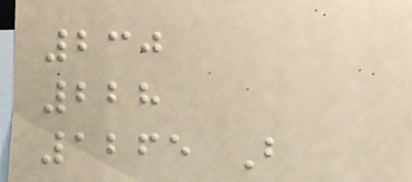230
228
1265 B
